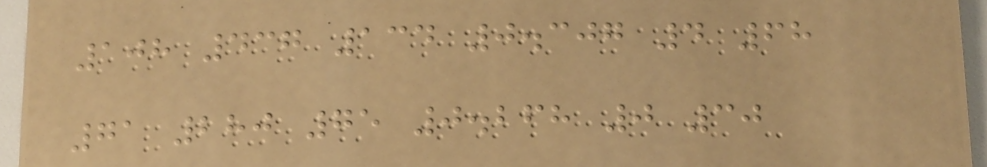108 437 134 0.307 4 68
71 280 75 0.268 0 30
